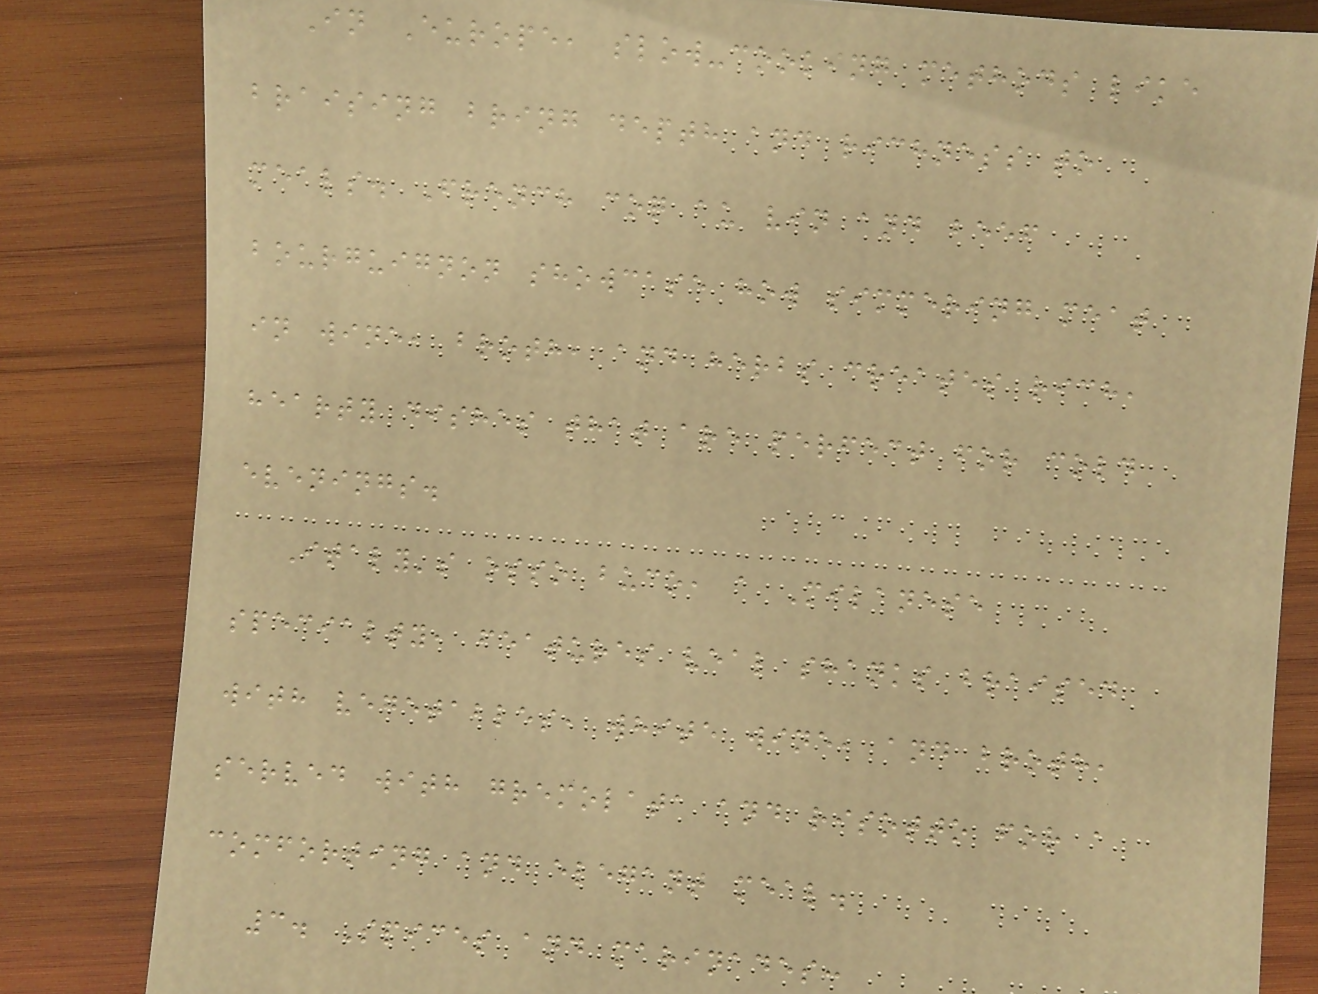In Europe, slow-cooking methods like
braising bring depth and richness to
meals. French coq au vin and beef
bourguignon showcase how simmering meat
in wine, broth, and herbs creates rich,
hearty dishes that are perfect for cold
evenings.
Italy's osso buco, a Milanese
specialty, features veal shanks braised
with vegetables, white wine, and broth,
served with gremolata and risotto for a
comforting and elegant meal.
3. Spices and marinades:
